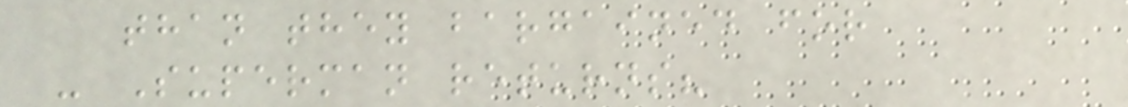than they bargained for
- Superman returns?
